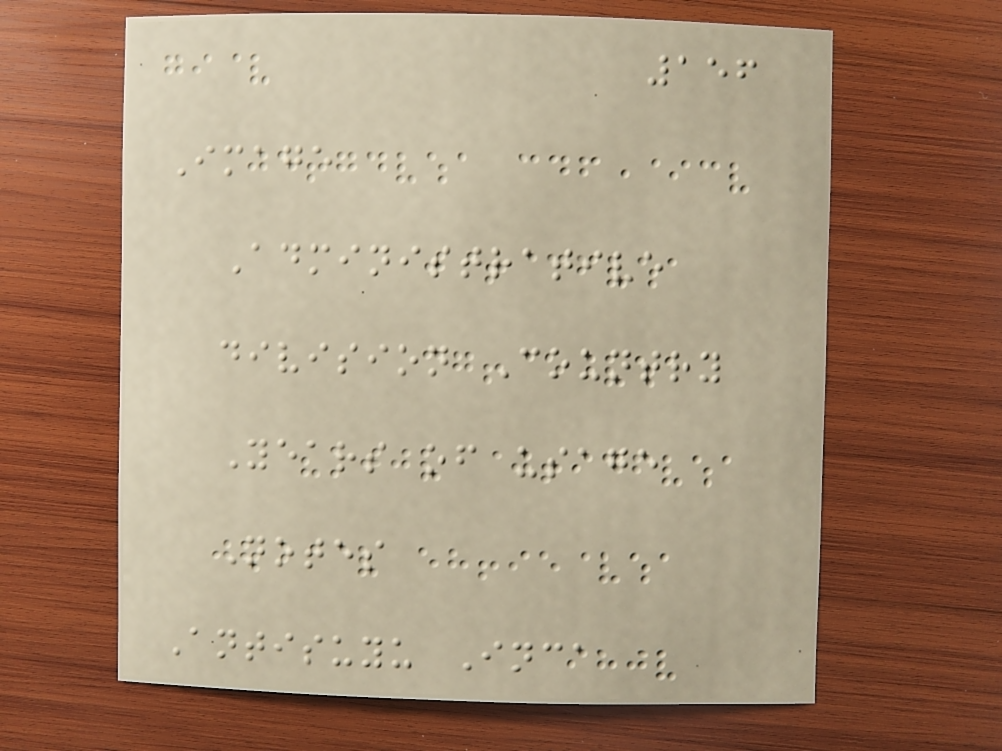156
Image
Administrative
division Country
Years of usage
Notes
Antisuyu Inca
